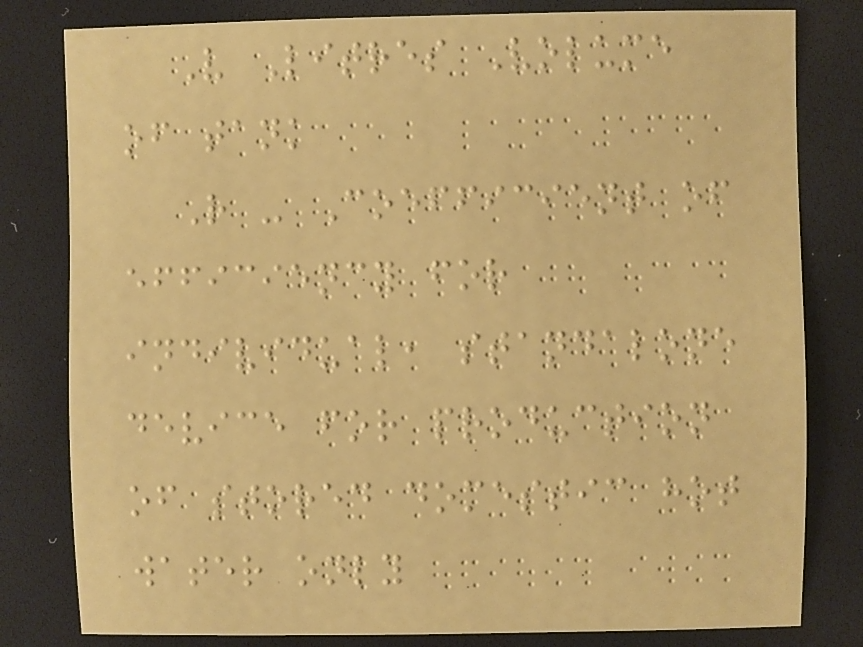V Litres Volume
of tank
R - Coefficient of
efficiency for
individual, standalone
device for production
of stored domestic hot
water only
